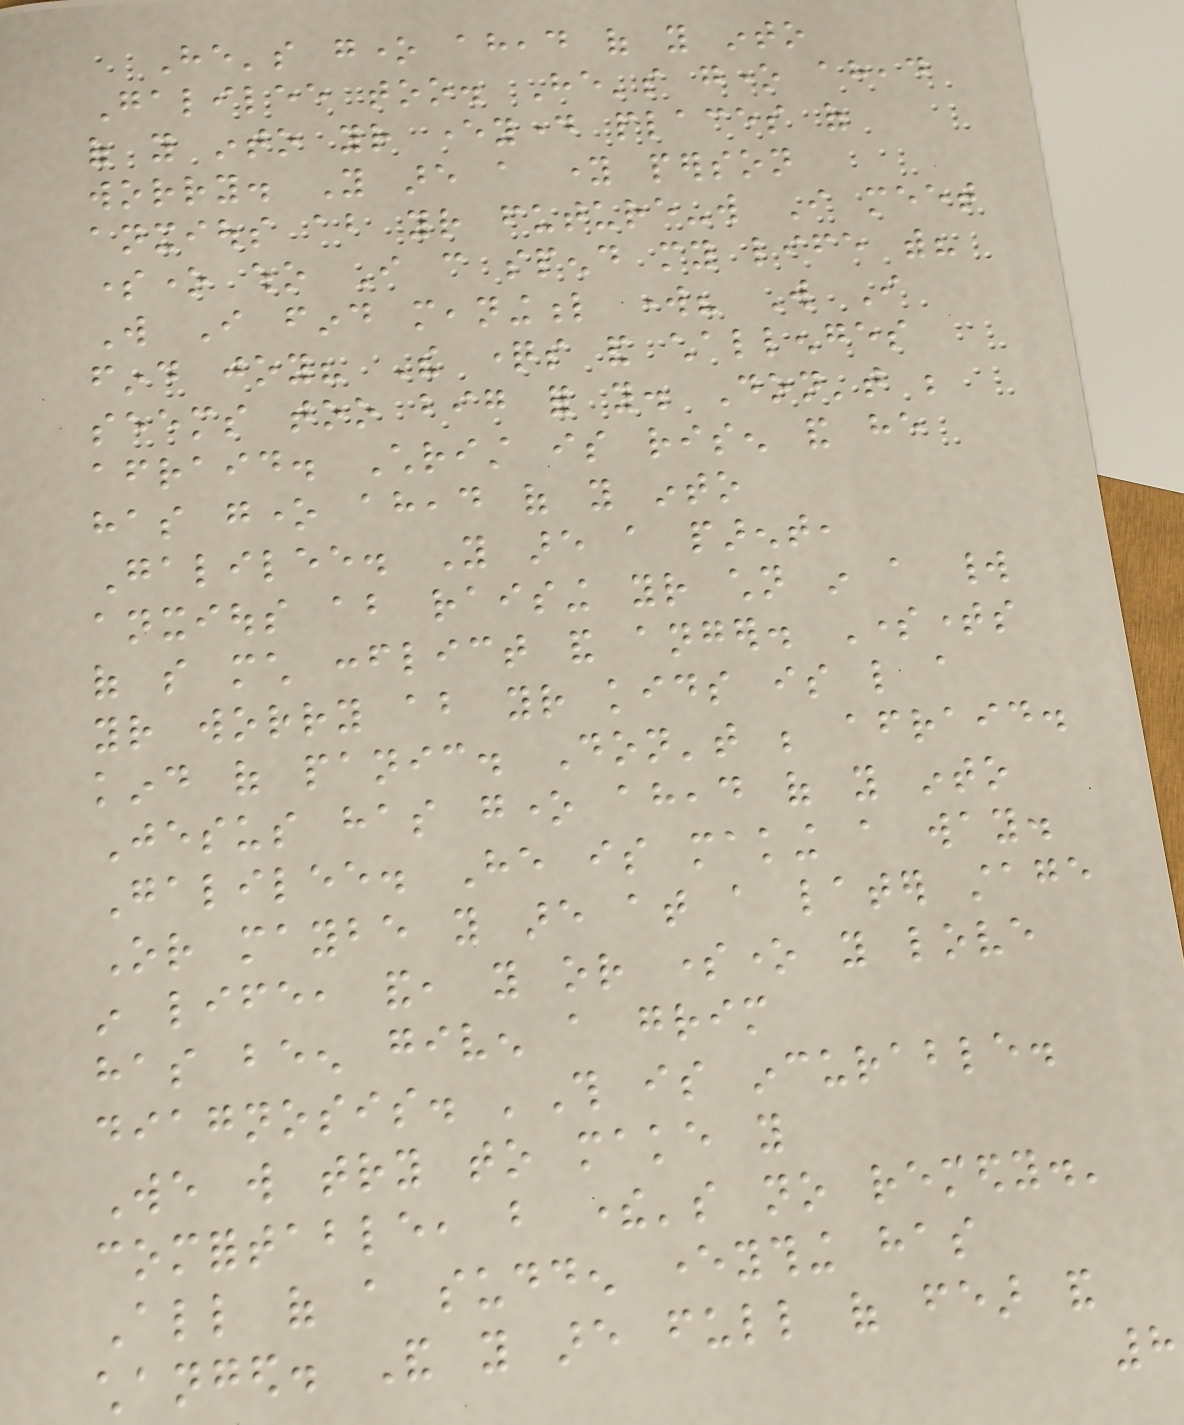He's gone ahead of you into
Galilee too. He's gone ahead
of you into your everyday places of
worry. You are a young person
anxious about your future-will I meet
someone who I can spend my life with?
Will I find meaningful work? Will I
find joy? The questions and challenges
seems too big for you. Don't be
afraid. Christ is risen and he
has gone ahead of you into
Galilee. You are a parent,
anxious about raising your children in a world
of so much conflict and anger. Sometimes
your worry about your kids is like a
kind of panic. Don't be afraid.
Jesus has gone ahead of you into
Galilee. He is making a way.
Or maybe you are at a later stage
in life, and, you or someone you love
has been given a grim
diagnosis. 'This is incurable.
We will try to make you
comfortable, but there's no remedy.'
All of a sudden everything has
changed. And you are full of fear and
8
